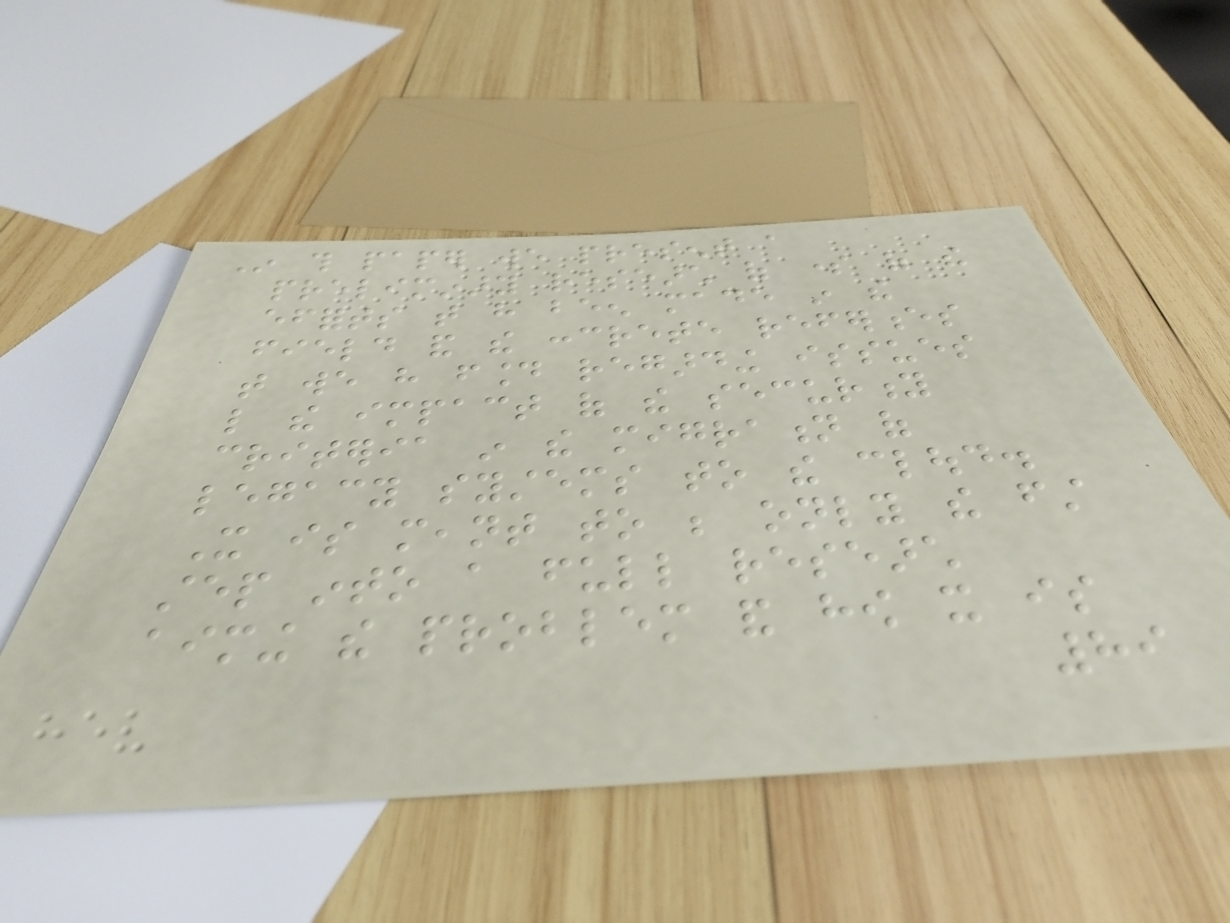In this paper we present a
preliminary research of some of the
efforts that have been made in the
field and the concrete references
that we have found regarding issues
like the impact of the security
criteria in the migration of
legacy systems to the cloud.
It is meant to be only the first
step into a full research
aiming the problem and how it is
89
